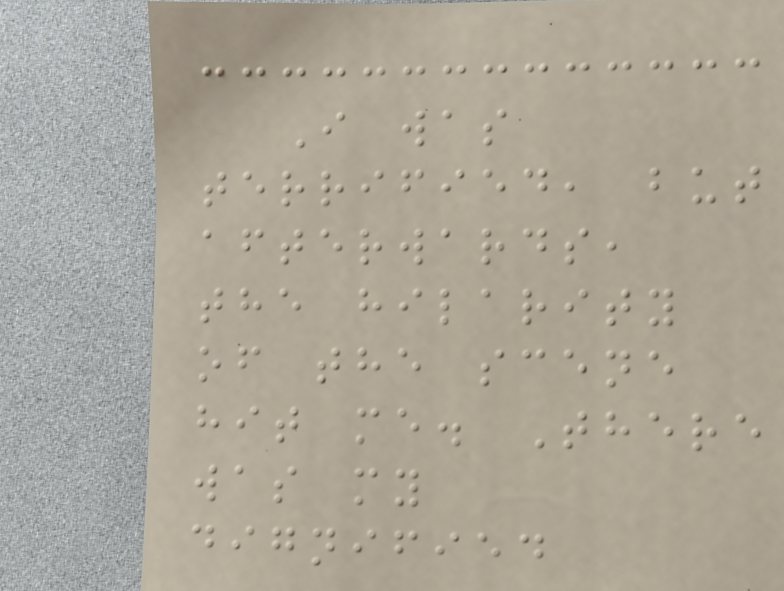I was
terrified, but
afterwards,
the hilarity
of the scene
hit me. There
was my
dignified
